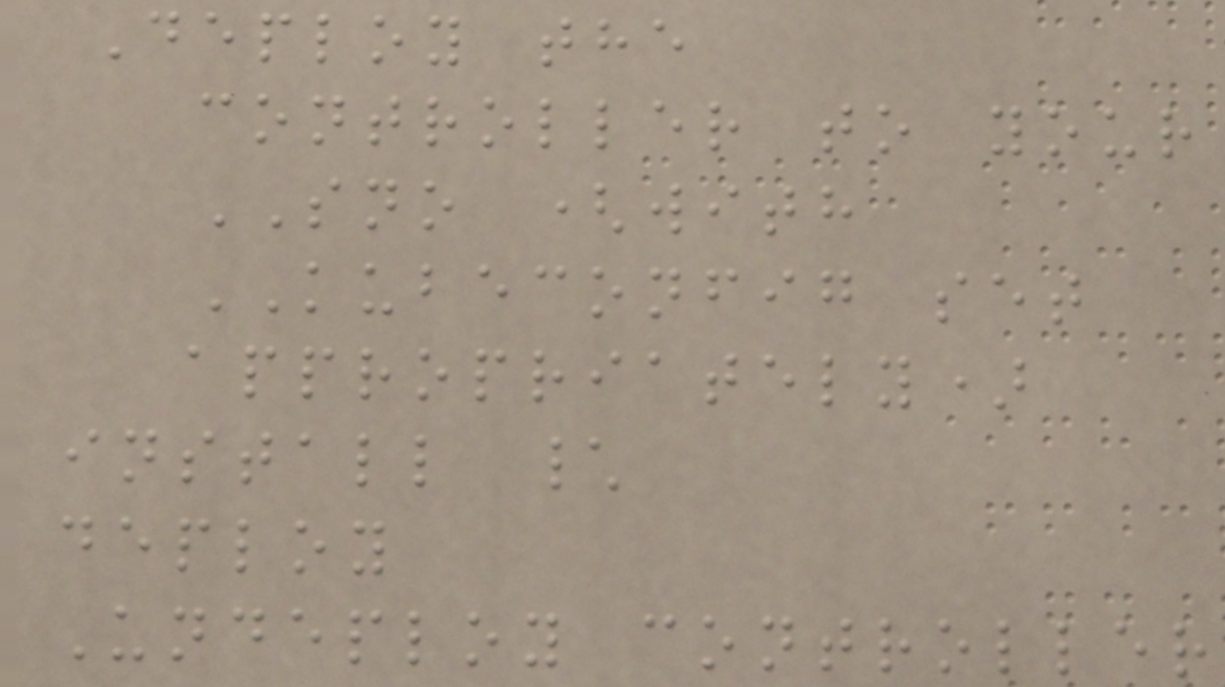Deploy the
controller to your
SNO (with
KUBECONFIG set
appropriately)
install \
deploy
Undeploy controller
